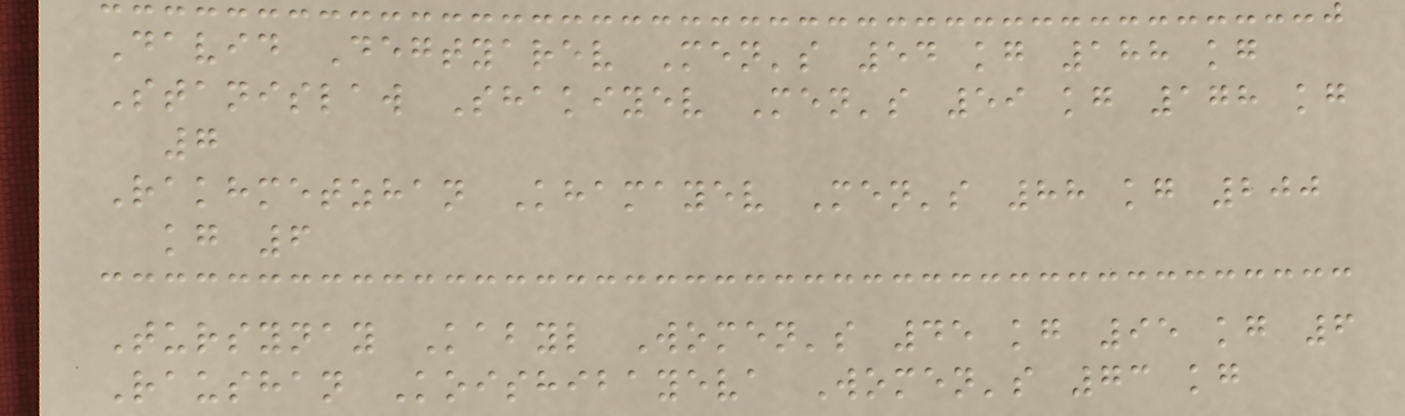David Degtyarev Men's 54 kg 188 kg
Stanislaw Shakiyev Men's 59 kg 178 kg
7
Rakhmetzhan Khamayev Men's 88 kg 200
kg 6
Tursynay Kabyl Women's 45 kg 95 kg 6
Raushan Koishibayeva Women's 73 kg
